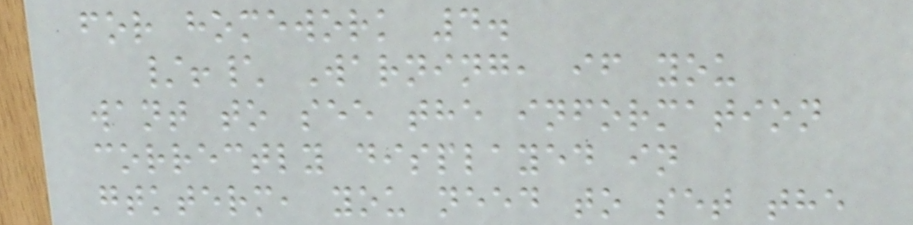for homework 4.
/!\ Warning, if you
want to see the information
correctly displayed in
gtkterm, you need to set the
